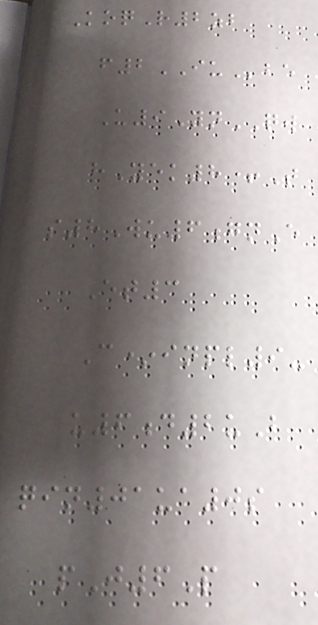KoqR2zb
f2IUbe
U9YnQW
hYek8+T
s8Wu6gnE
Et3
C*inpl9-
u6d2uB
qin01ua0s
pJ6P
